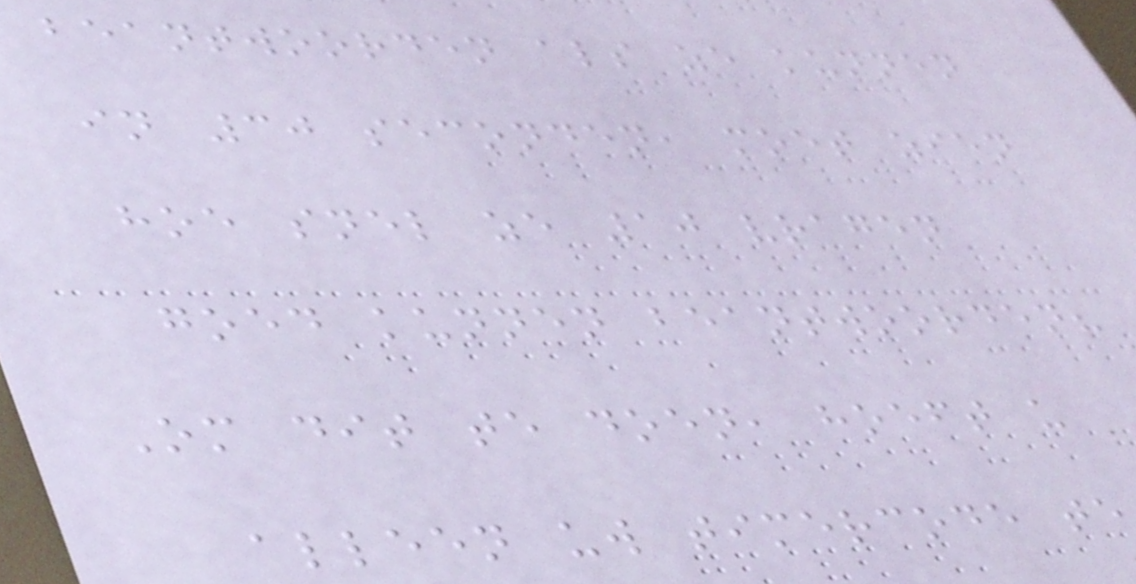beantwoorden als ze kunnen
in 30 seconden, moet zien
hoe snel ze 10 vragen
goed kunnen beantwoorden?
Om dit te doen, hoeft u
alleen uw timercode te
